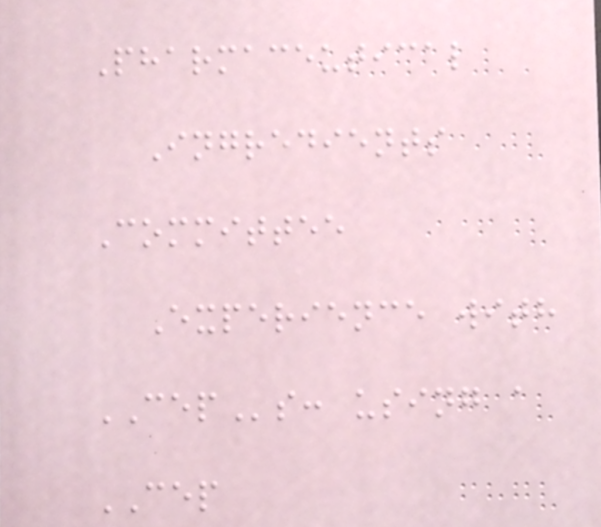Pharmaceutical
Ingredients
Committee
Experience with
CEPs: using a
CEP
